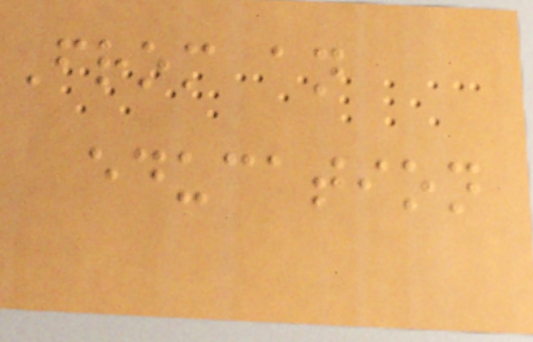From an
education
